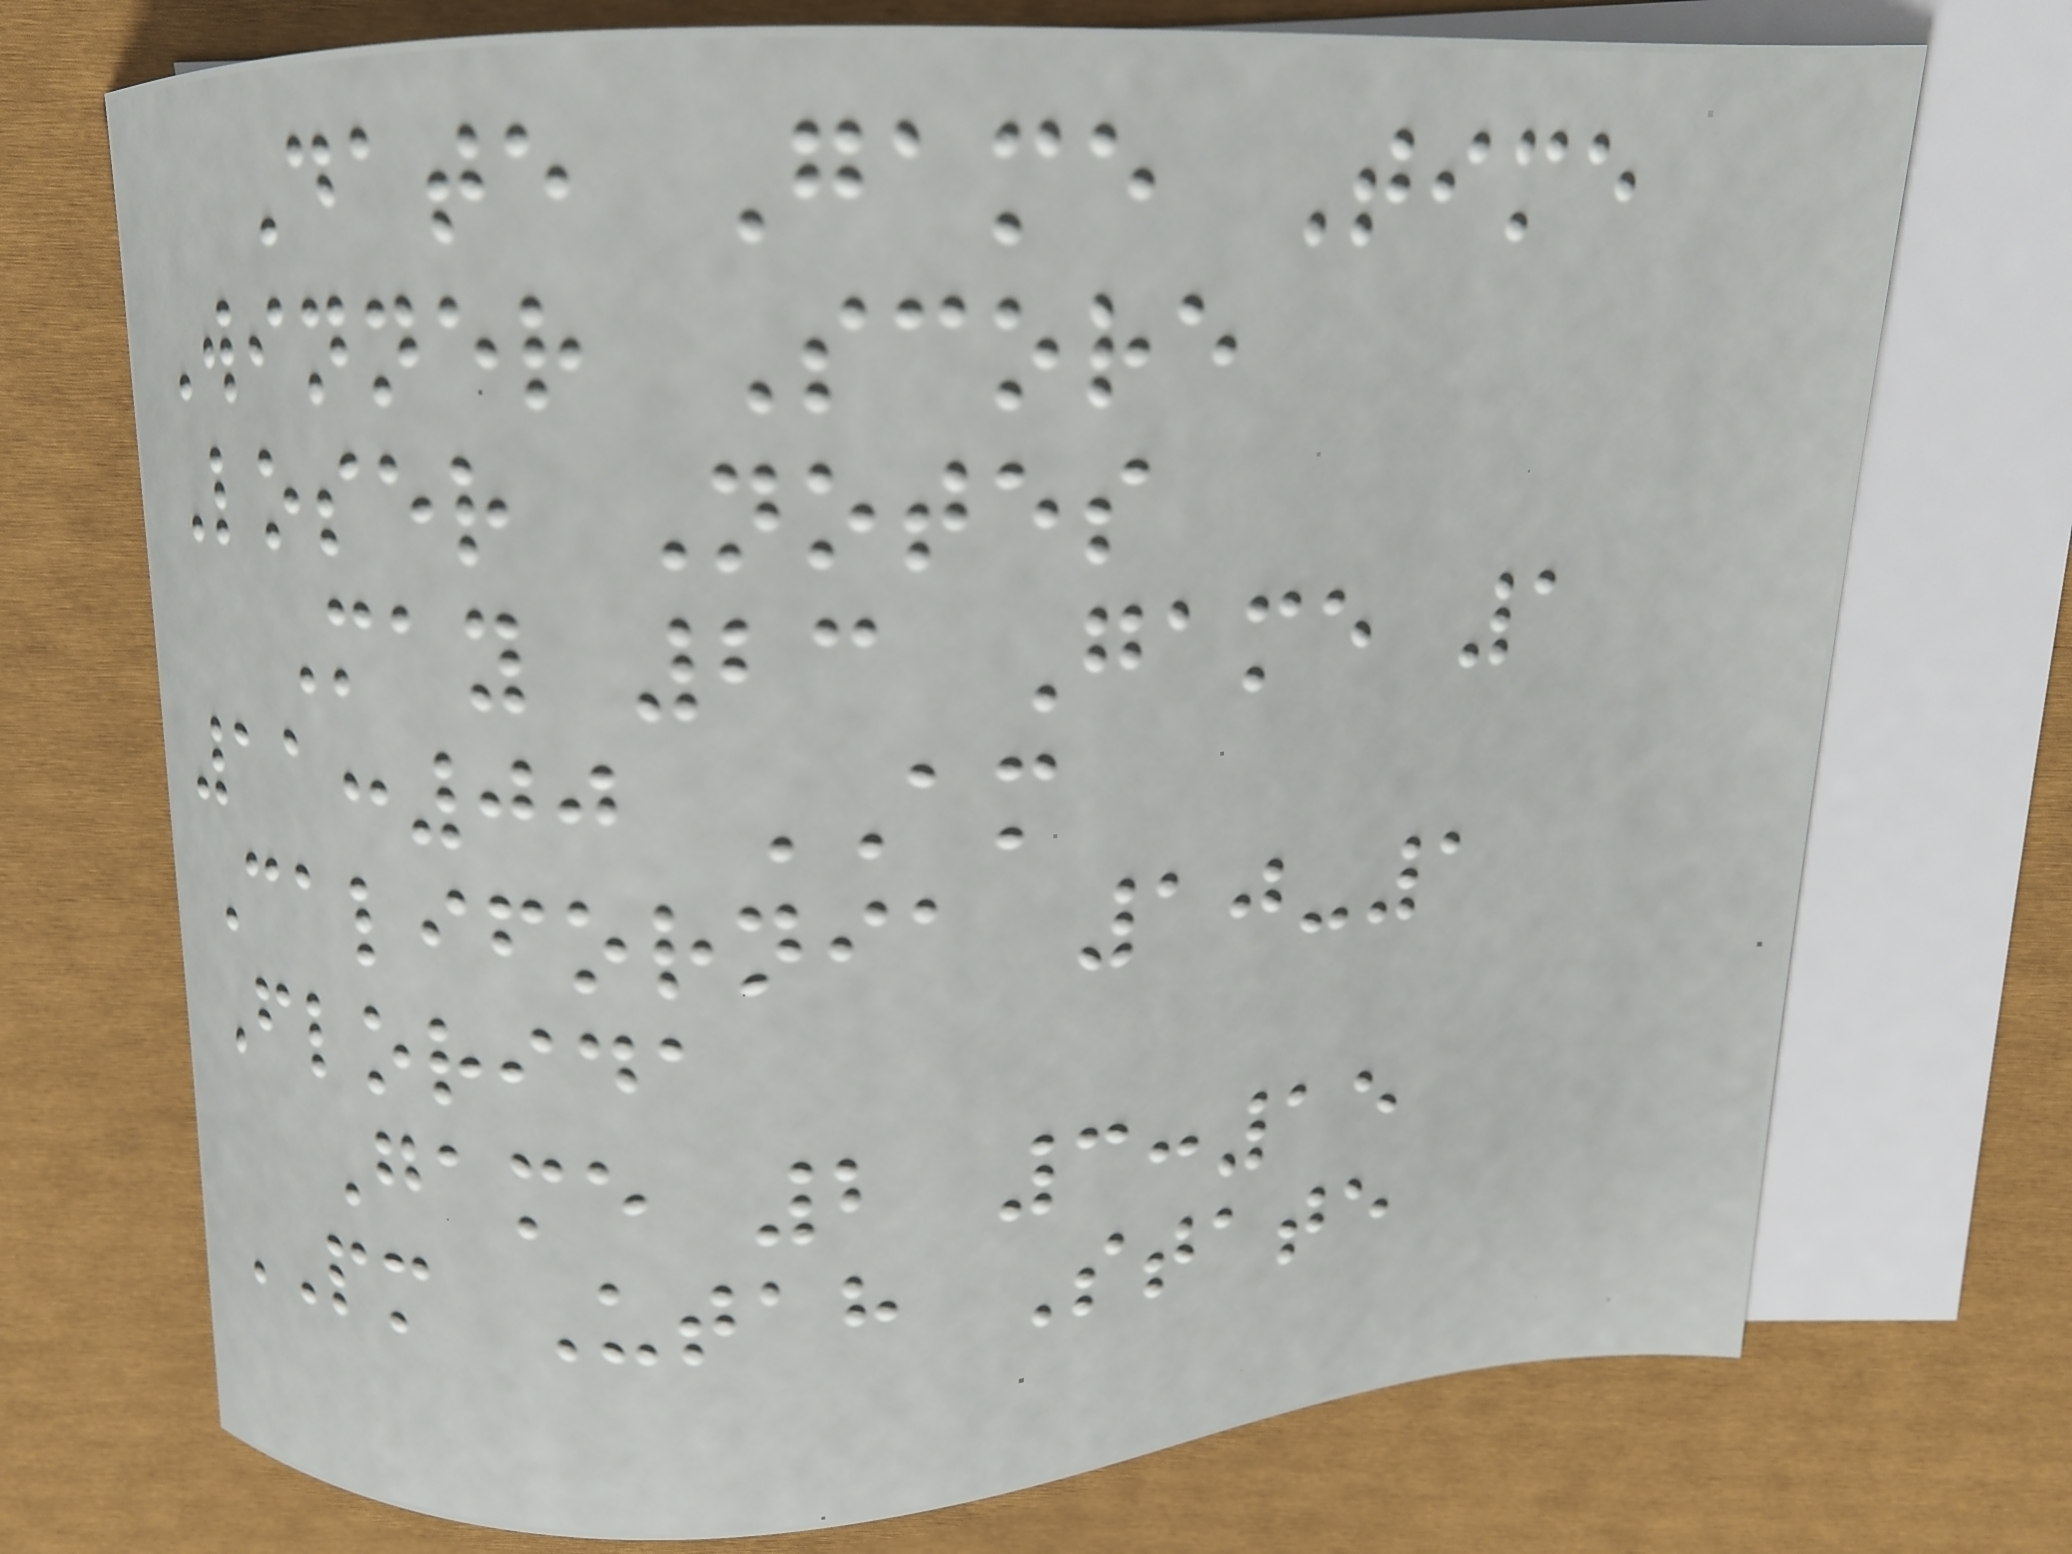Date Game Time
Winner Score
Loser Notes
May 23 Game 1
11:00 AM
California 10-1
Florida
Game 2 3:15
PM Utah State
